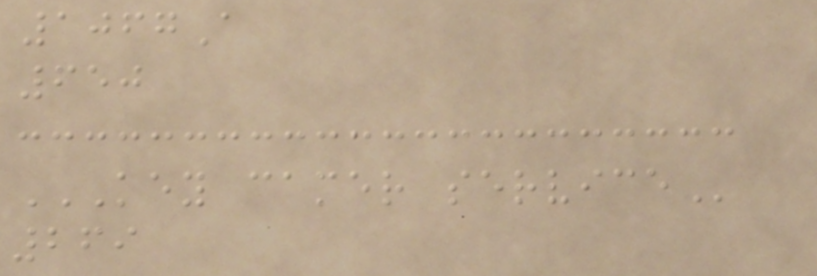1067A
650
KEY CAMER SERVICE
269
